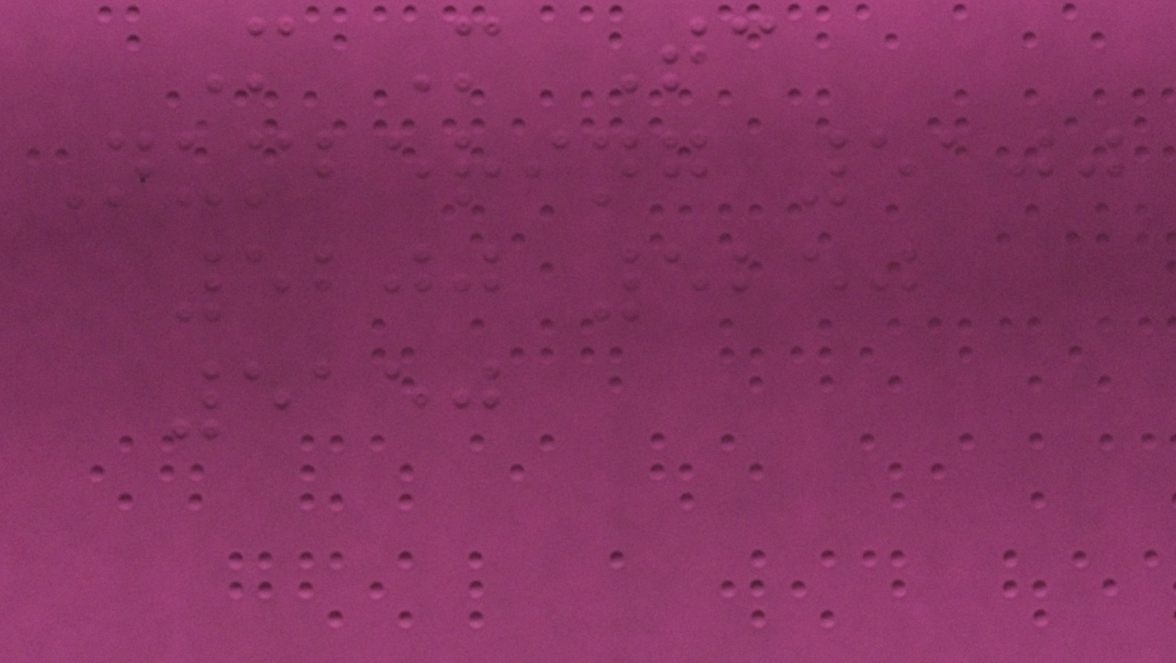M M Tc
Numbering 5100
5200 5250
5150
